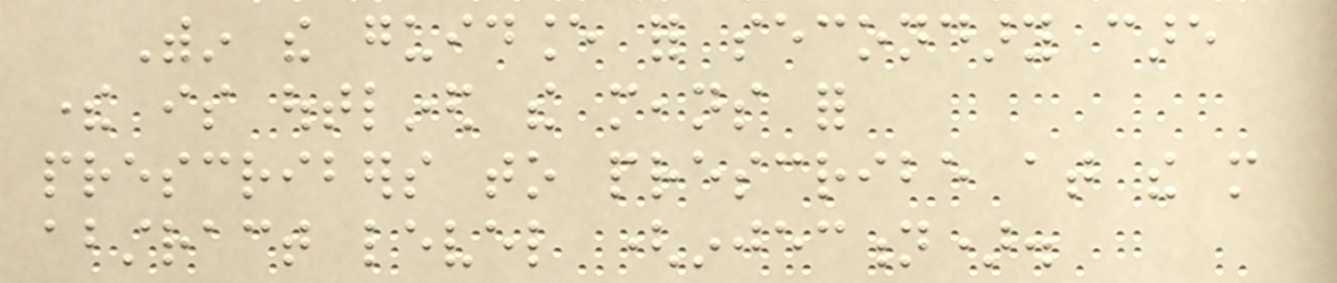Within the guidance for secondary care
there is outlined the means for
prescribers to prescribe at the more
abstract level (injection).
